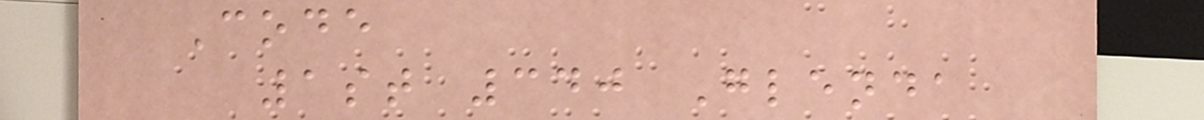Code
1st 340 Glenda
